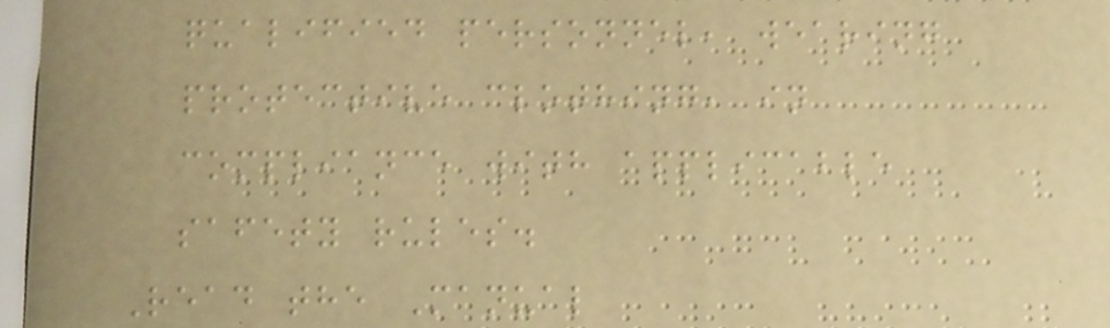qualified personnel, wearing
protective clothing, in
compliance with applicable
safety rules.
Read the Manual
